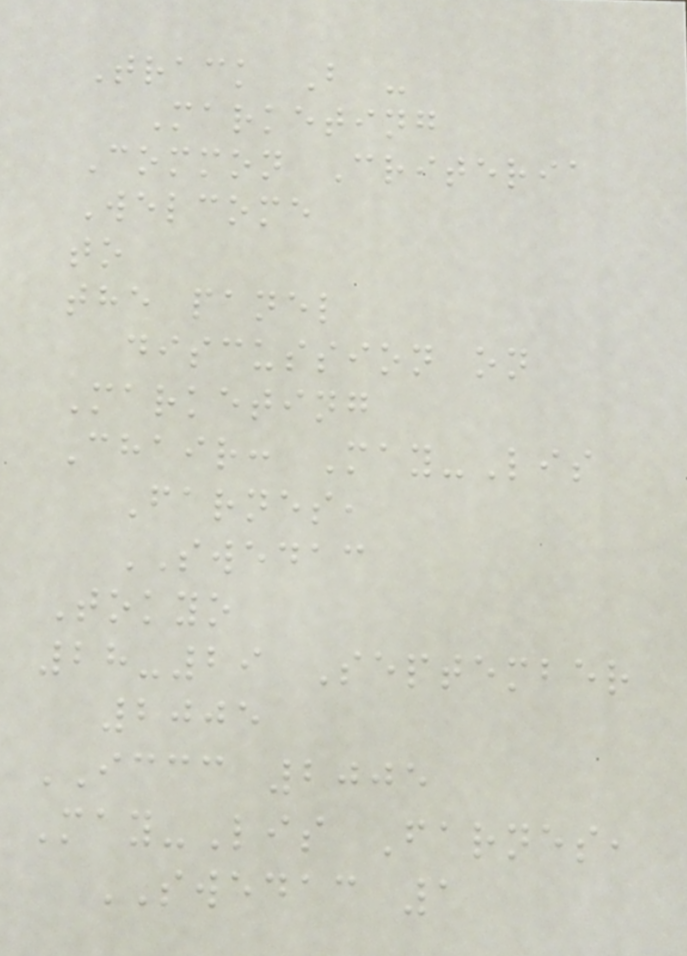Track B -
Marketing
Common Criteria
Welcome
to
the panel
discussion on
Marketing
Chair: May-Lis
Farnes,
SWEDAC
Tokyo
28-29 September
2005
ICCC 2005
May-Lis Farnes,
SWEDAC 1
